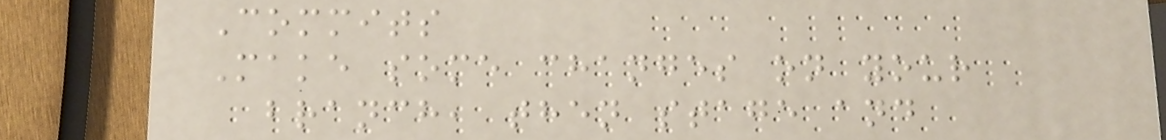Commits
Make some changes on your
branch, then stage and
